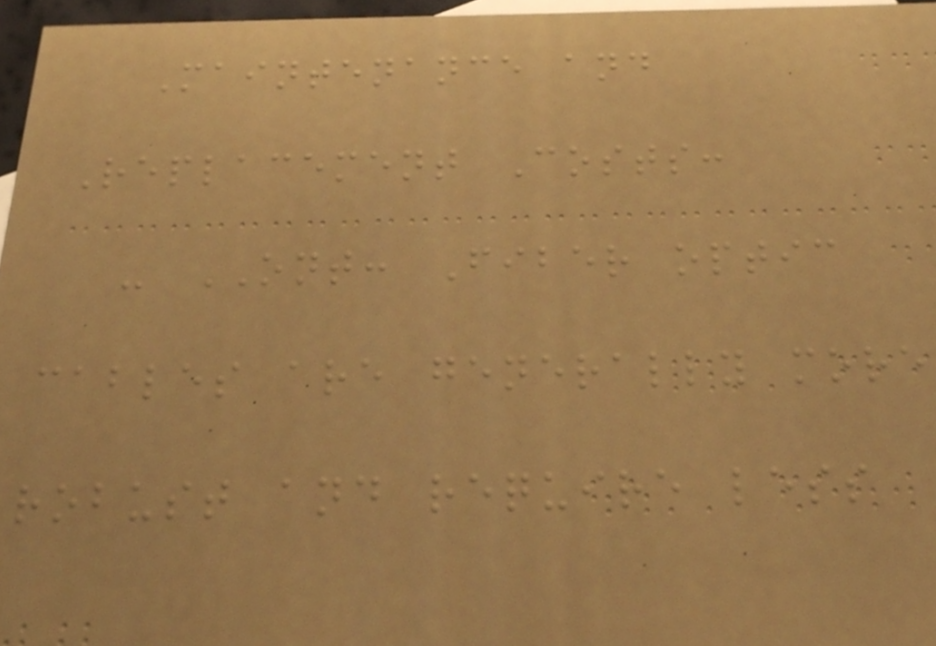Maintenance and
Replacement Costs:
- ONT: Fiber optic
cables are generally more
robust and require less
